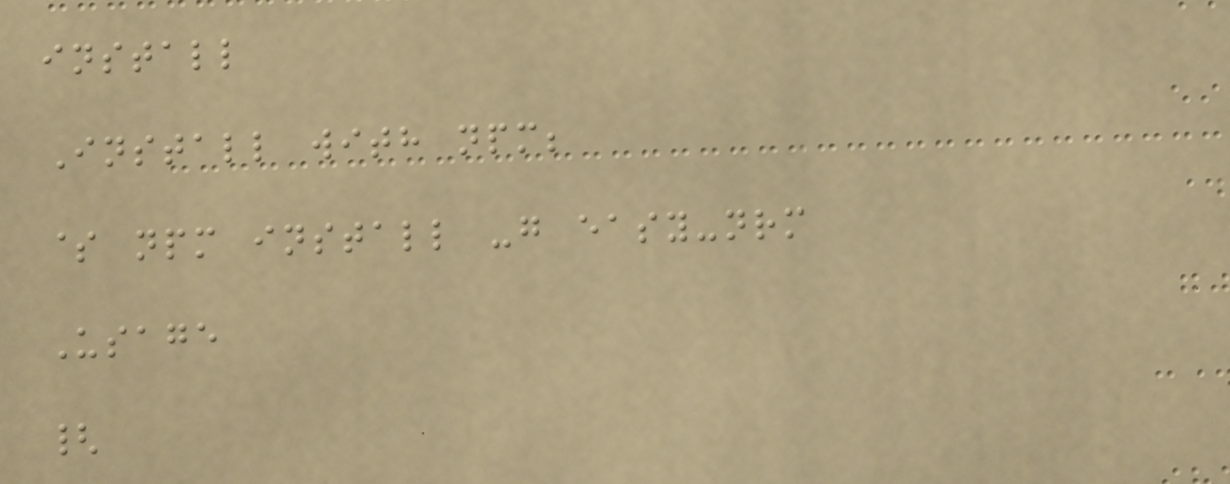install
Install with npm;
$ npm install -g easy-nrm
Usage
{
